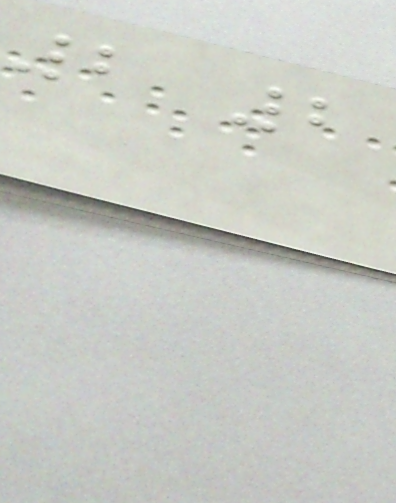2 2
